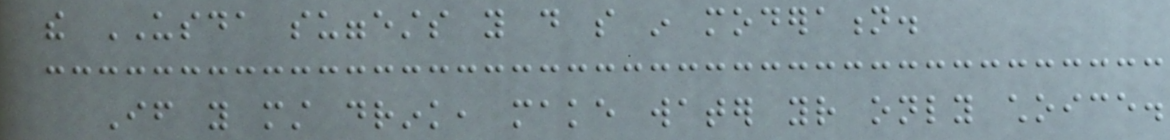the USDA suggests you do so in moderation.
If you must drink, make water your only choice.
